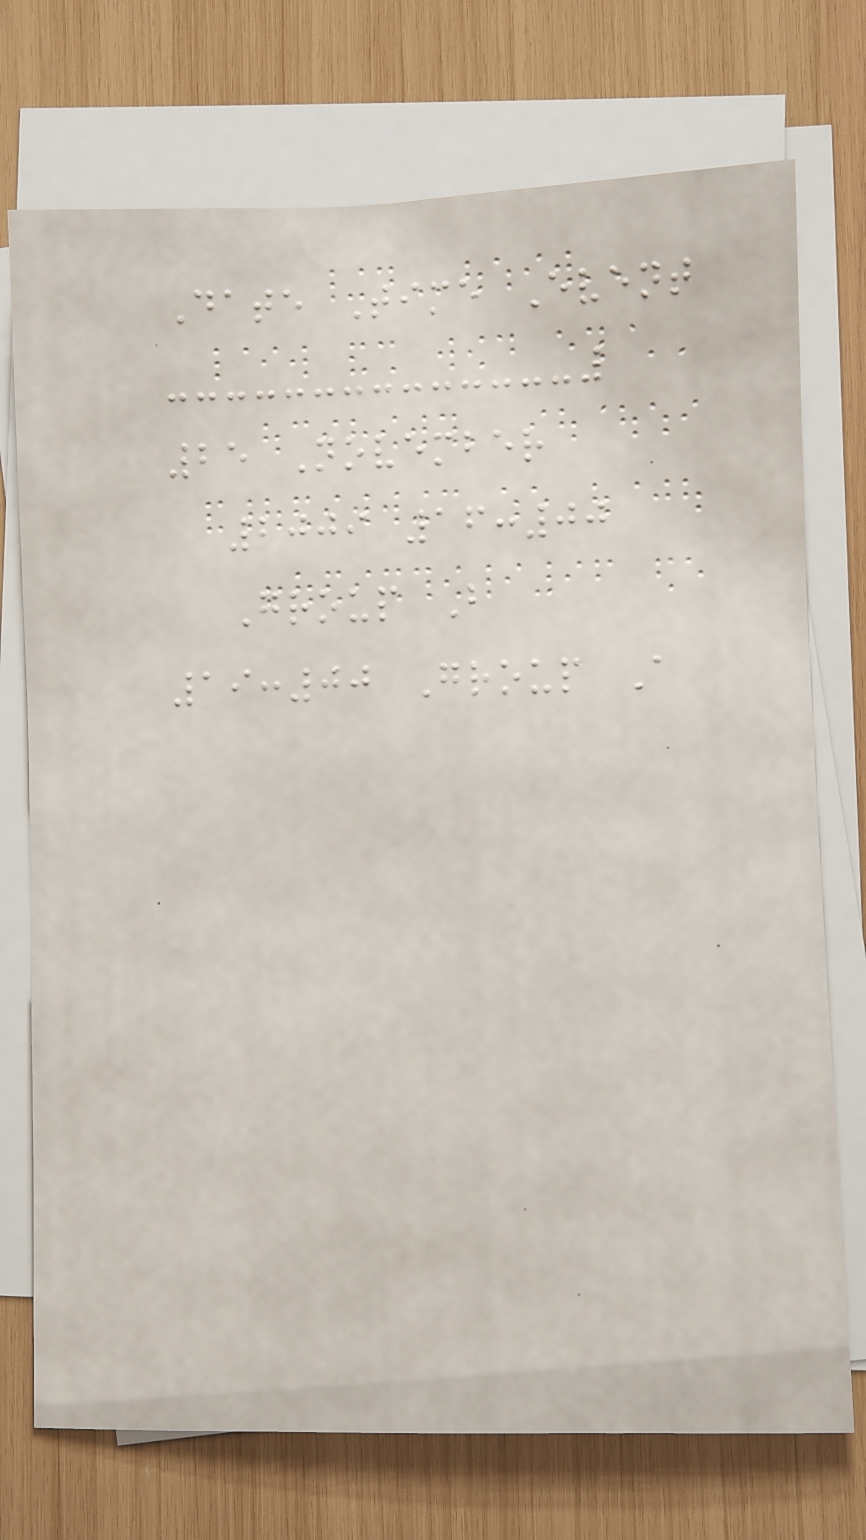Date Time Event
25 November
2009 16:00
Group B
19:00 Group A
